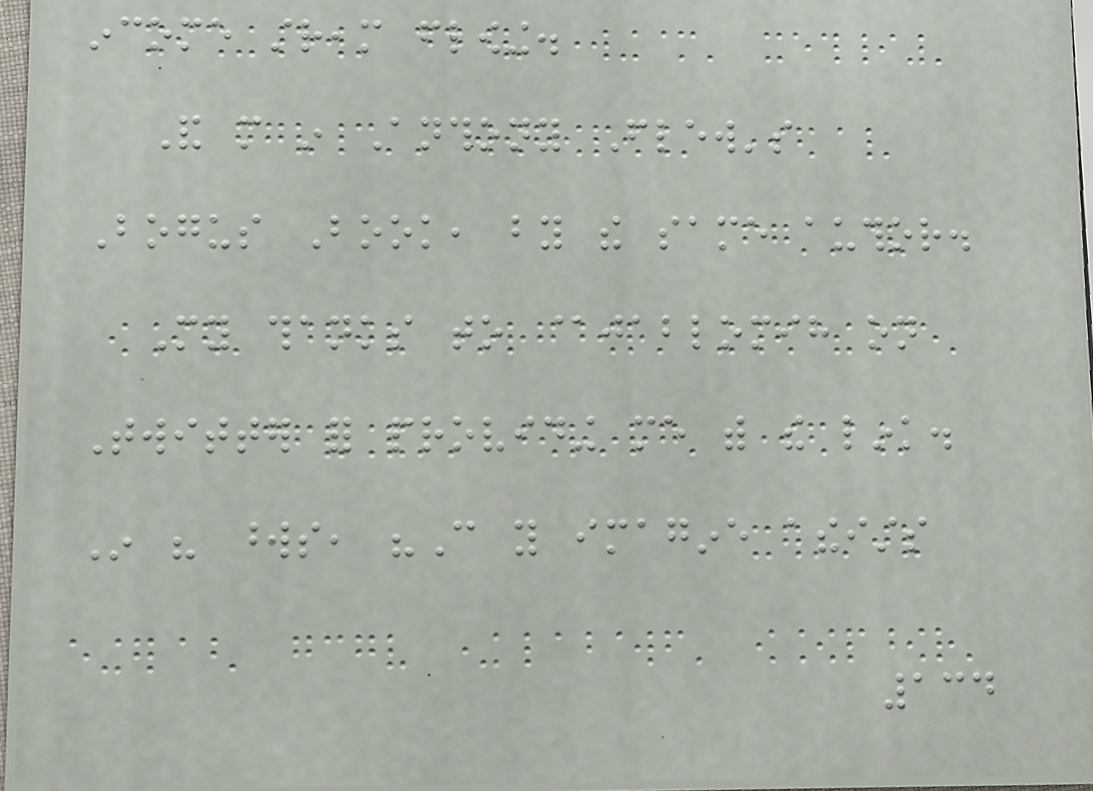income stream flowing.
And more in Anthony Flew's
Bogus Book, by the same author.
My thanks to @jablomih on
Twitter for providing me with the link.
In his words, "Can you imagine atheists
134
